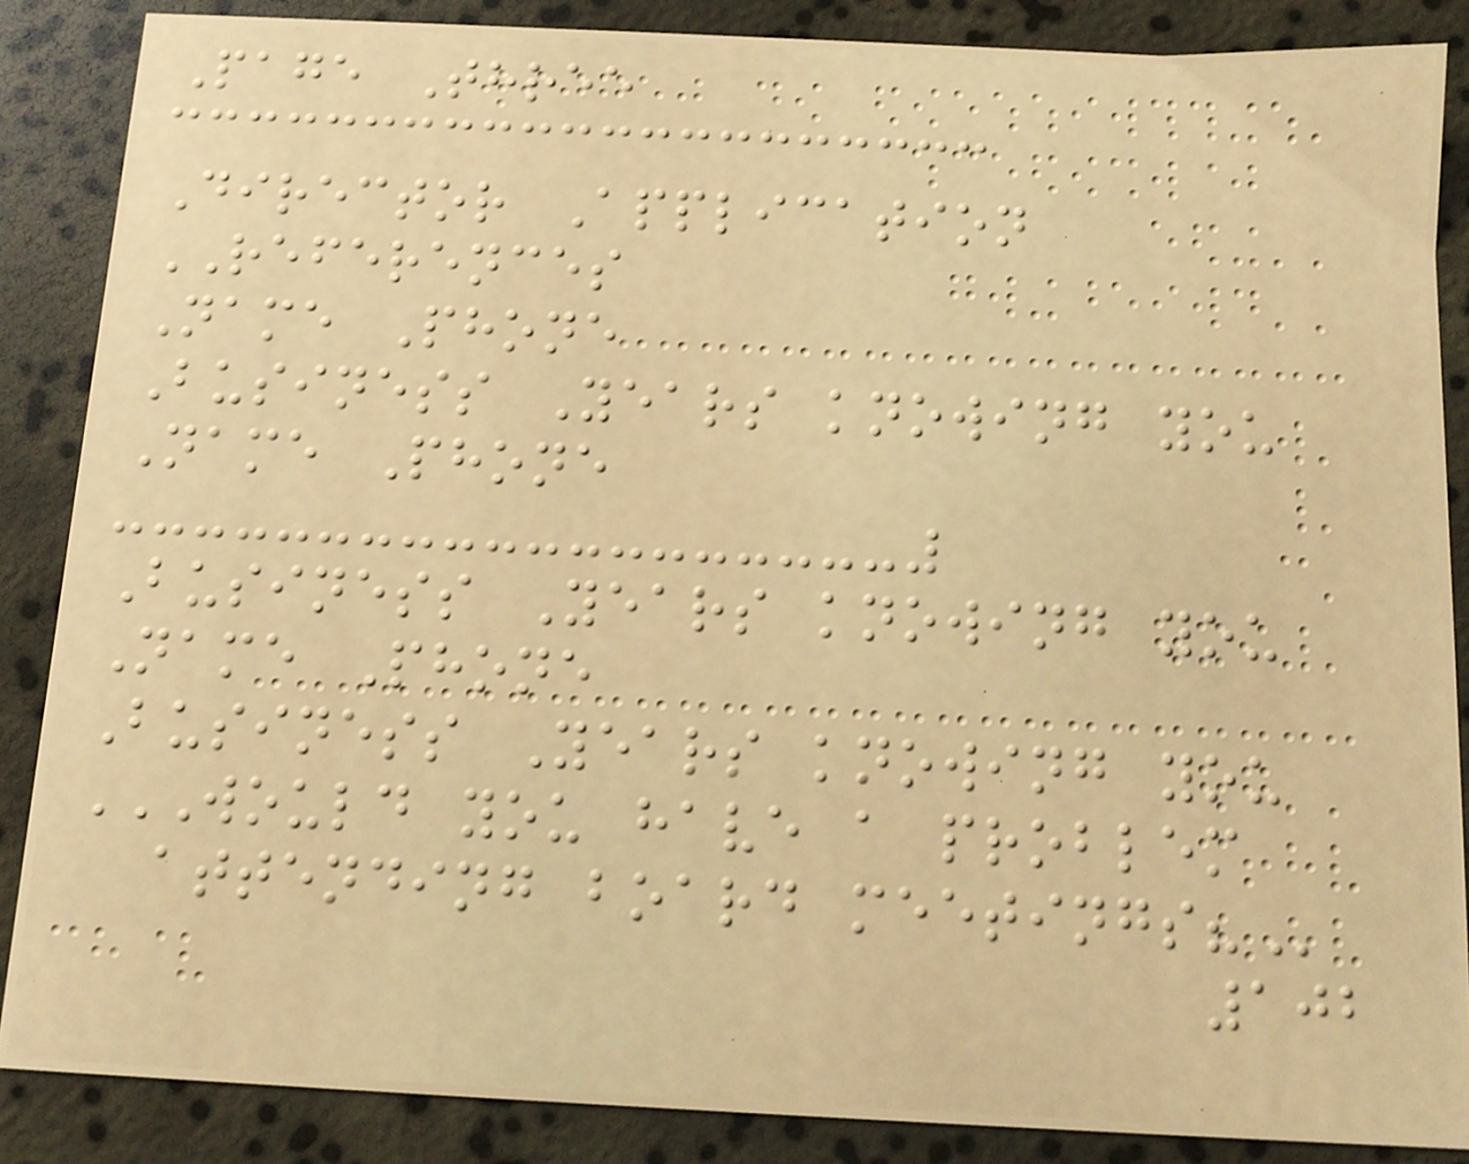Page Three
Director Application
REFERENCES
Name Phone
Business Years knowing you
Name Phone
Business Years knowing you
Name Phone
Business Years knowing you
WOULD YOU HAVE A PROBLEM
ATTENDING BOARD MEETINGS?
102
